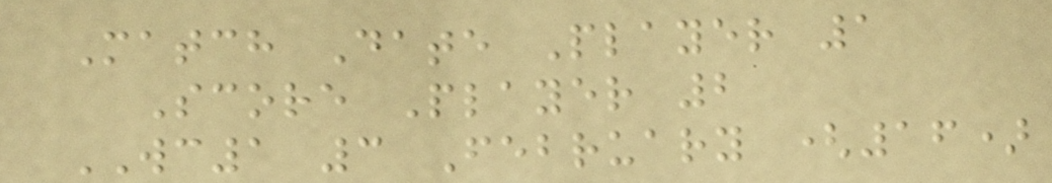Match Date Player 1
Score Player 2
WC1 3 February (16)
